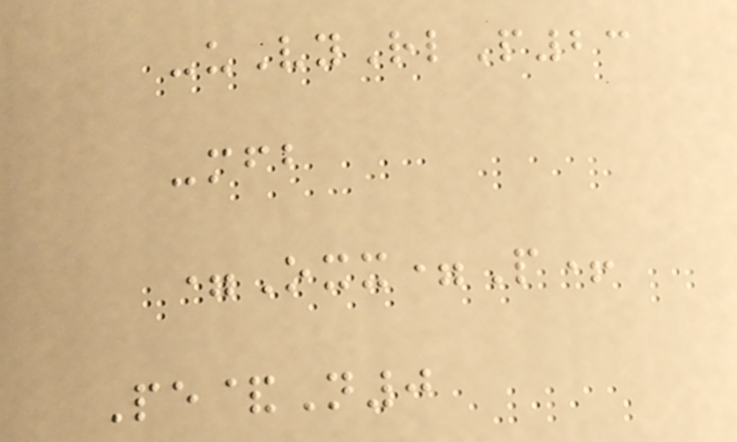-uVyRlP23
-mfb
=Oxx=P+
Pe&N0
